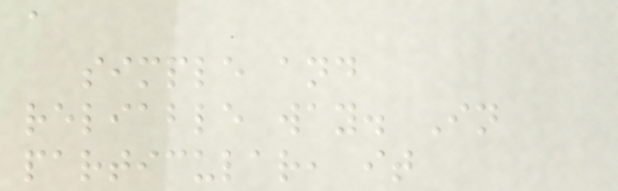a
simple and
reliable way. In
particular, it
